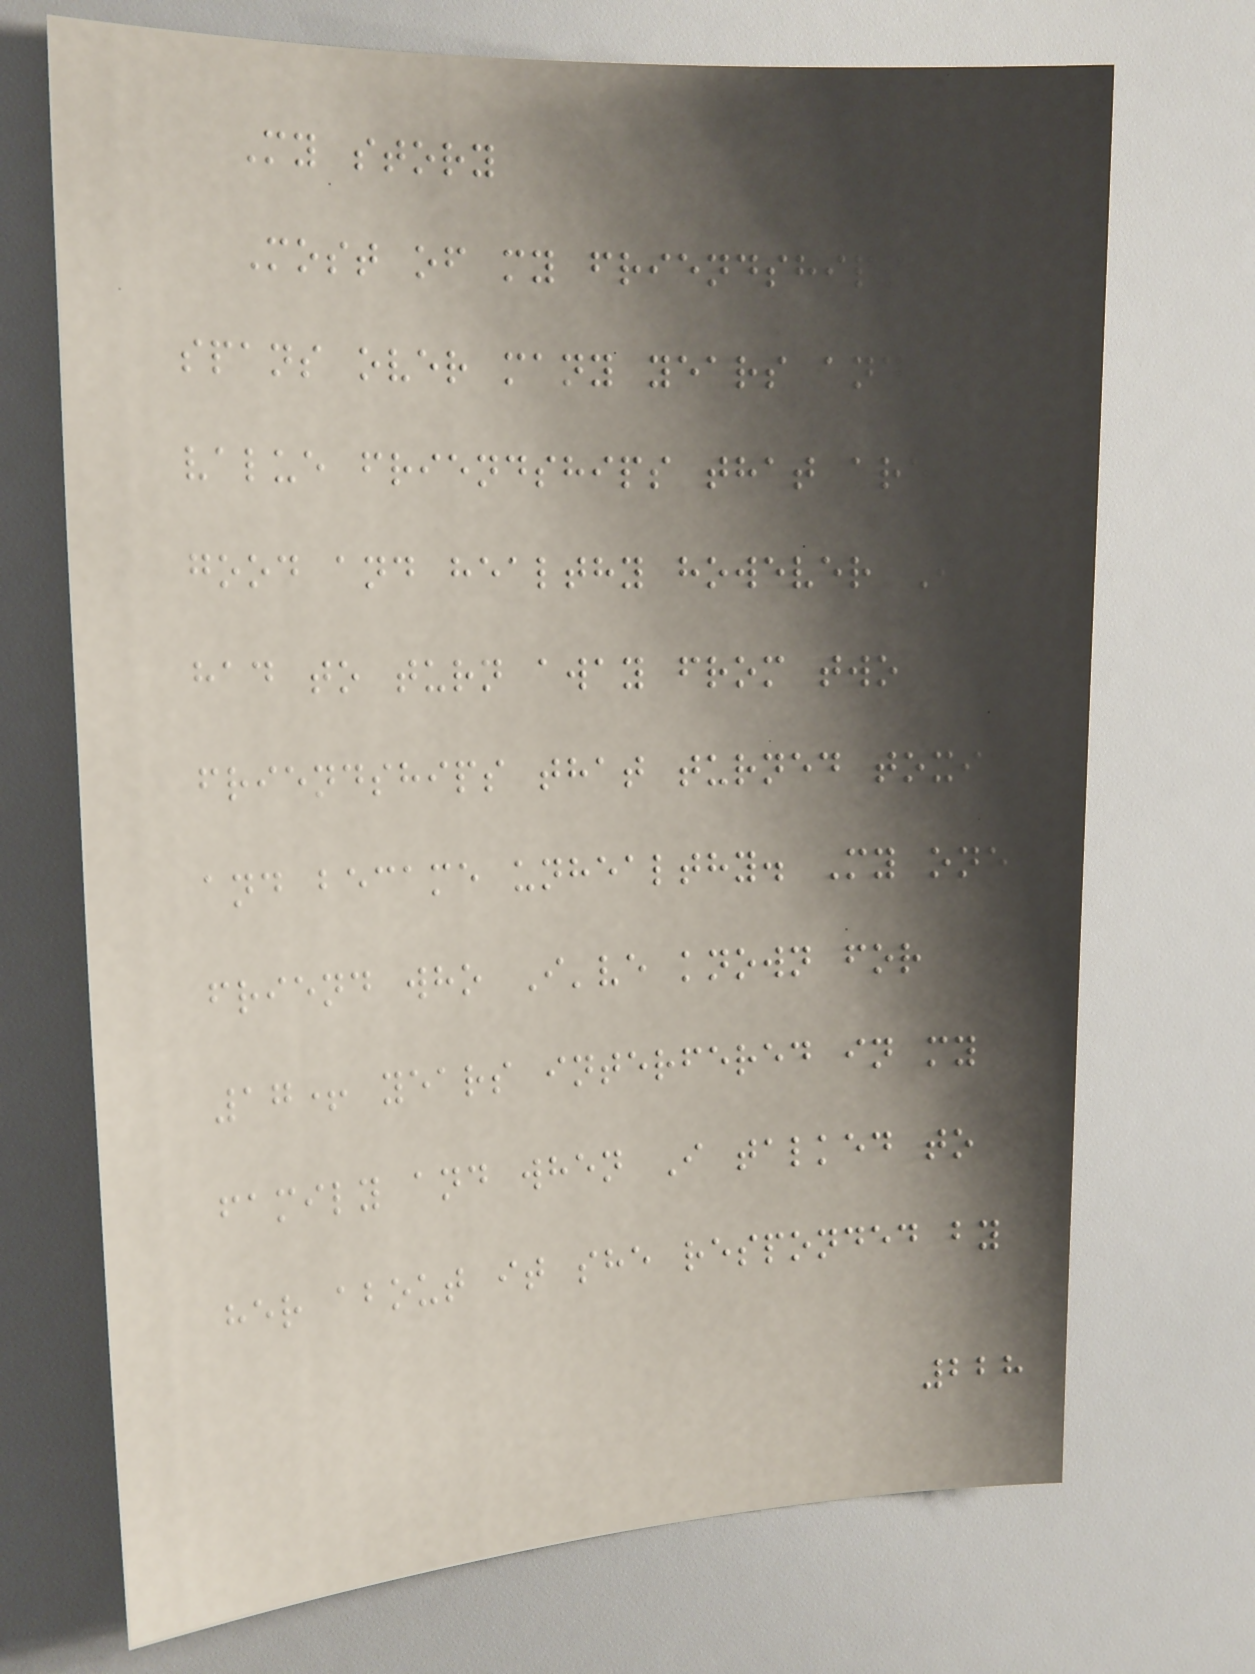My story
Most of my friendships
spans over many years and I
value friendships that are
good and healthy however I
had to turn away from two
friendships that turned toxic
and became unhealthy. My one
friend who I've known for
17+ years interfered in my
family and when I talked to
her about it she responded by
228
